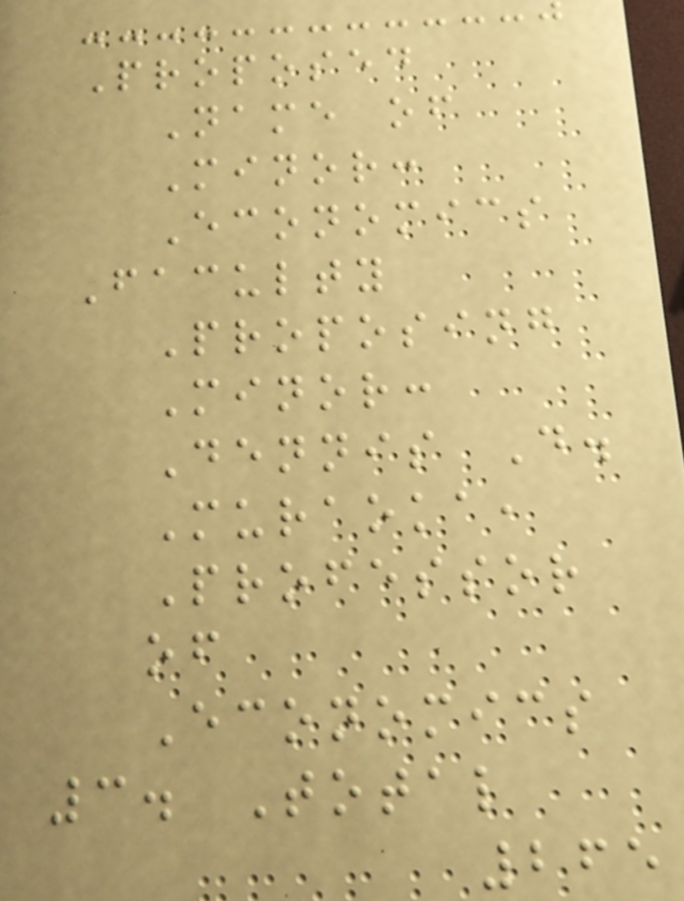Proposed
Name of
Minor:
Economics
Faculty
Proposing
Minor:
Dennis D.
Muraoka,
Professor
of
Economics
3. Total
265
